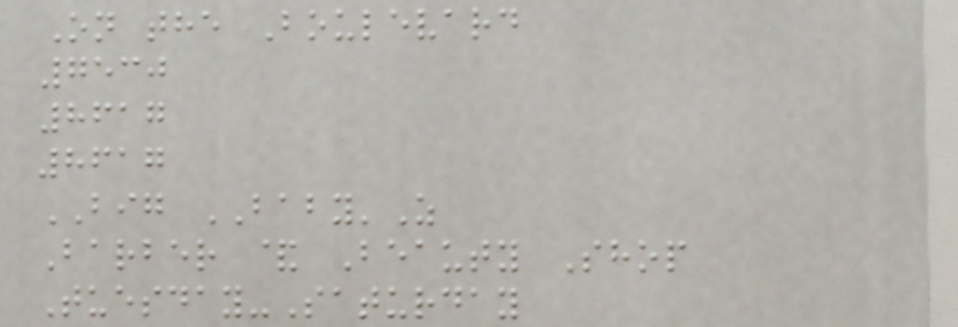On the Boulevard
7530
8617
8617
BIG BABY'Z
Barber & Beauty Shop
Tuesday-Saturday
